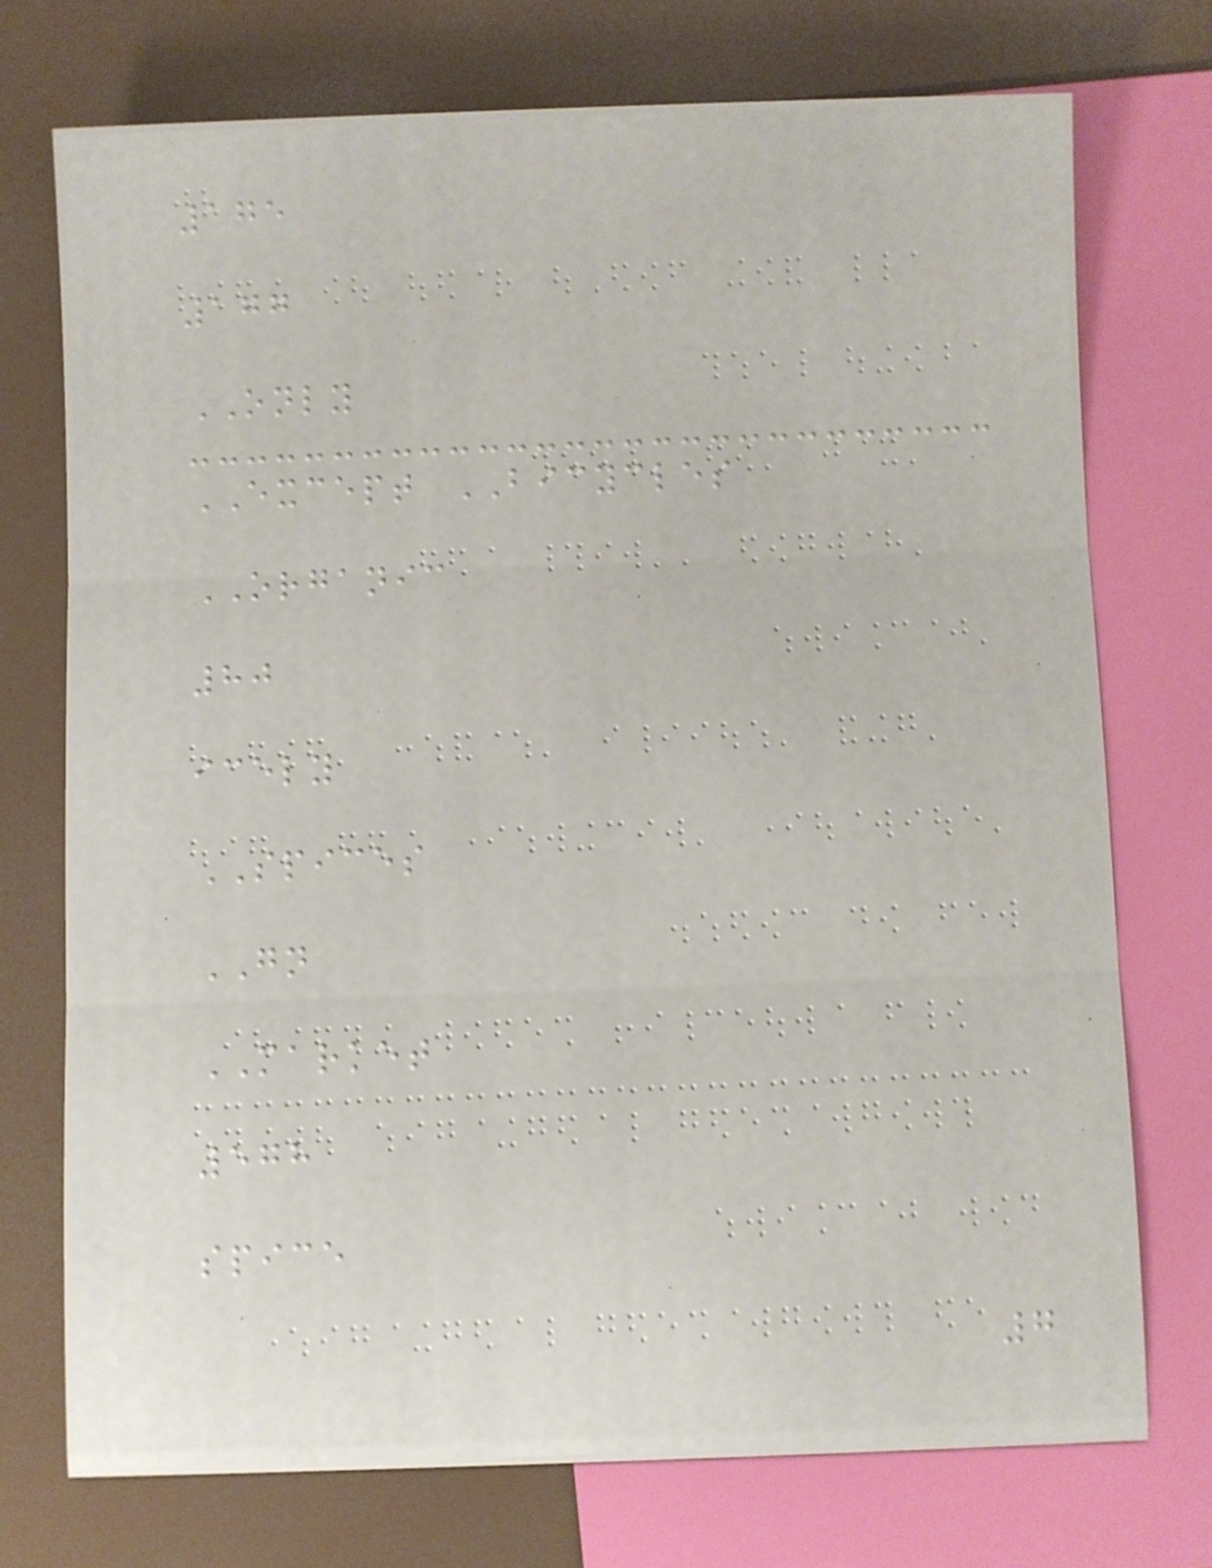175
177
ONLY
EXCEPT BICYCLES
ORGANIC
80
icely
SPICES
GN
MARKET
578
spice
7
